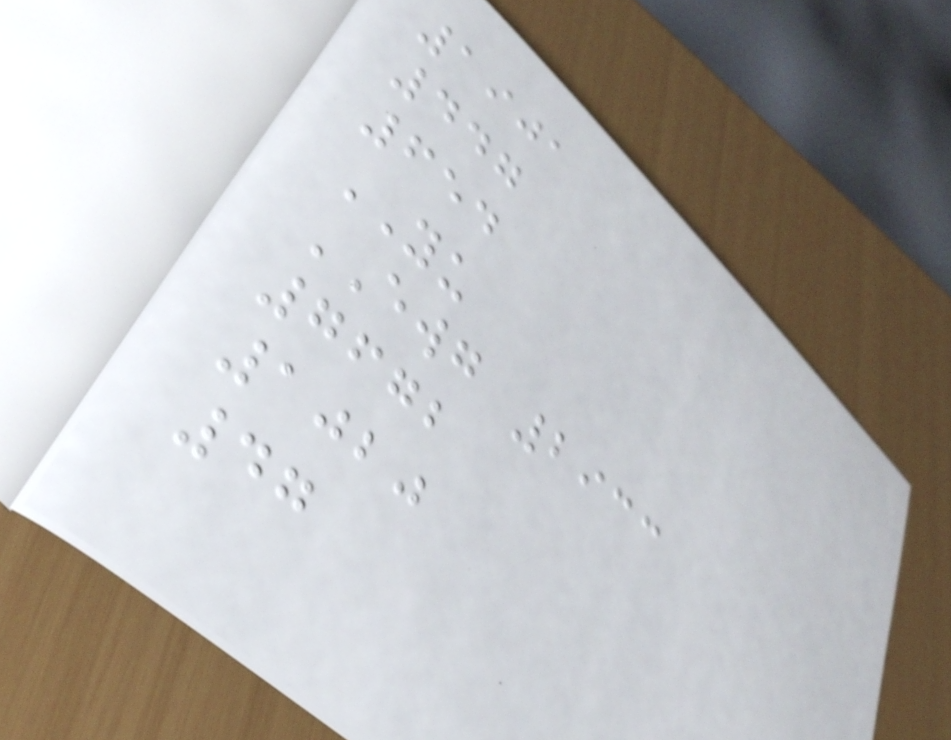1901
447
654
YU
EWG 2933
7672
1020
47
